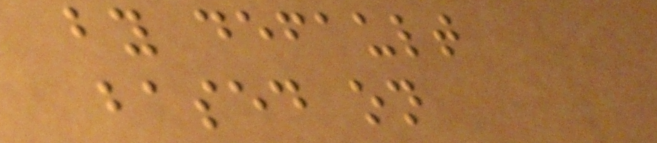by default
based on
